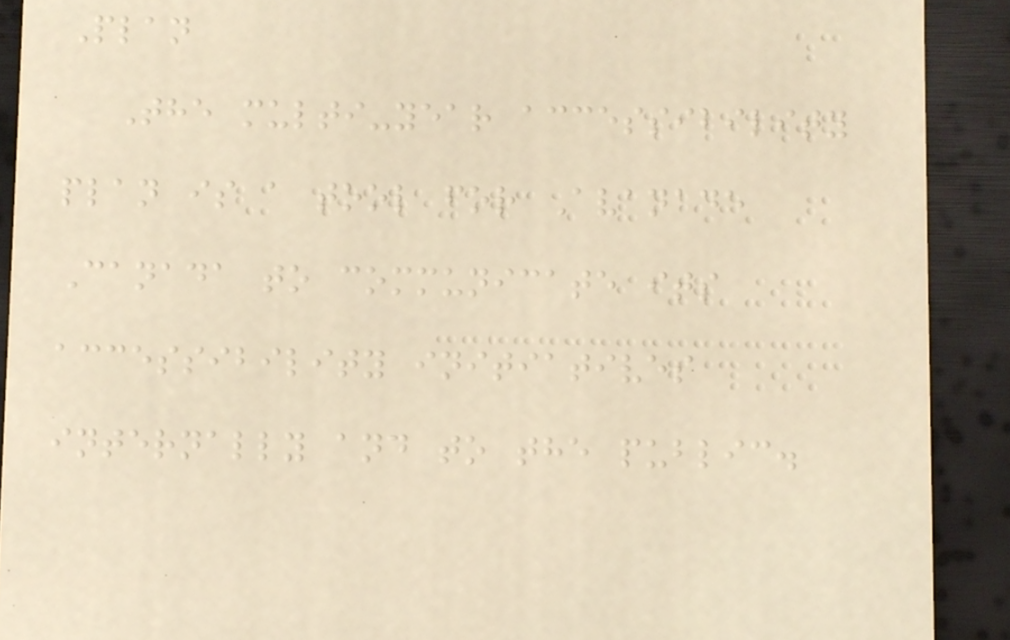Plan
The multi-year accessibility
plan is a tool for Avanade
Canada to communicate its
accessibility initiatives
internally and to the public.
